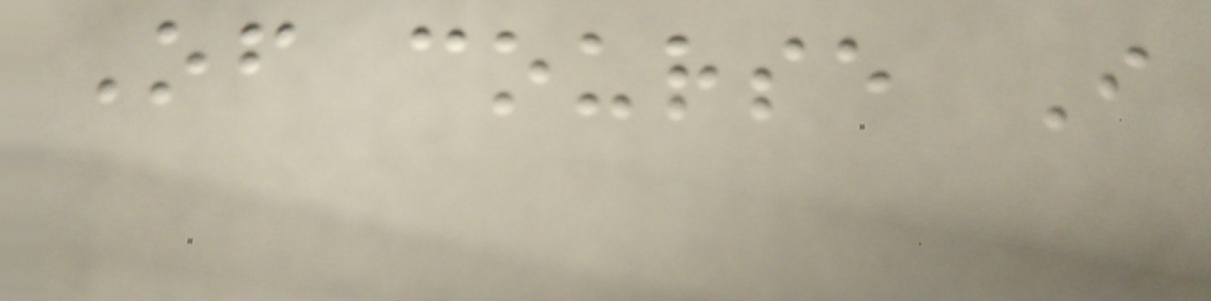Of course I
